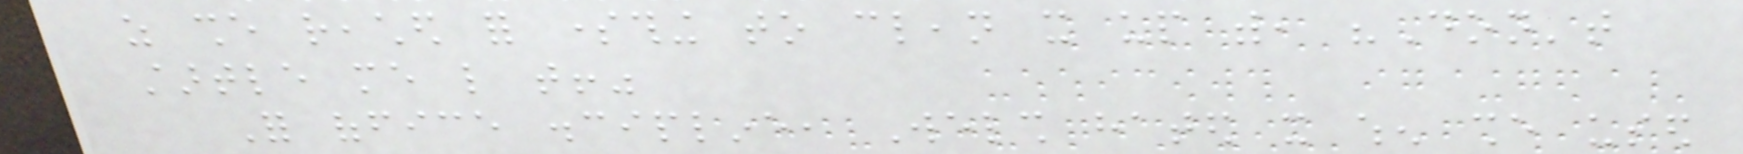as she reached for something to clean it up with, "Don't
startle me like that!"
For office discipline, Welsh hated it when she used
